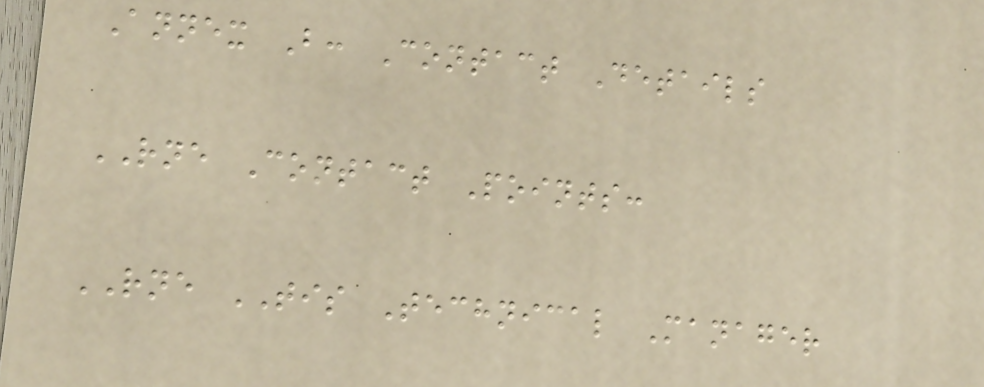Annex B: Contact Details
RNE Contact Points:
RNE TIS Technical Manager
